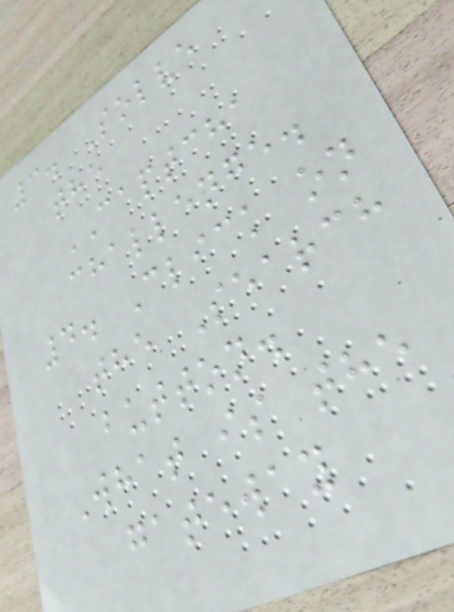3. Solve
the
CAPTCHA
challenge.
4. Click on
the Search
button.
What is the
gateway
